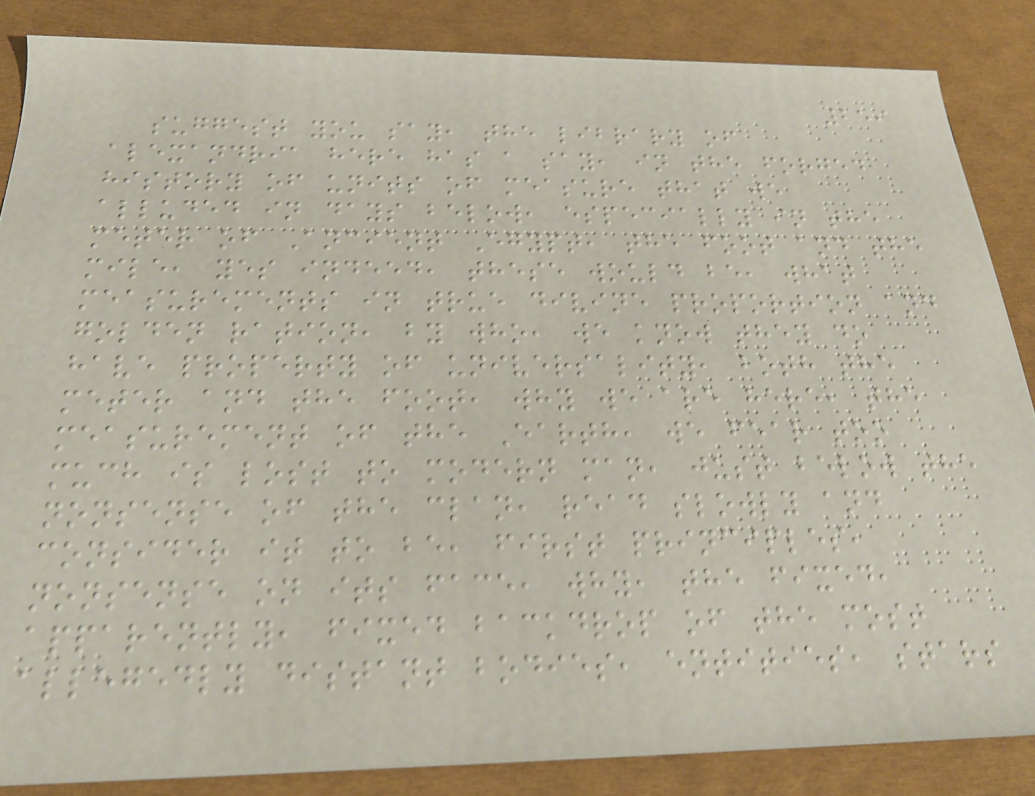259
suggest you say, the library of
alexandria here has a say, in the forged
history of units of measure that we
alluded in days below, especially in the
meter of Ancient Egypt, the foot and the
mile, yes indeed, these would be, what
measurements in true divine proportion and
golden ration, by who, we know they do
have property of universality, both the
meter and the foot, why we are here, the
measurement of the Earth, we fear too
much is lost to modern man, just below the
nonsense of the clan, read slowly and
consider it to be, first principles,
nonsense on its face, why, the fixed,
apparently, fixed backdrop of the most
allegedly distant bodies, entities, stars
